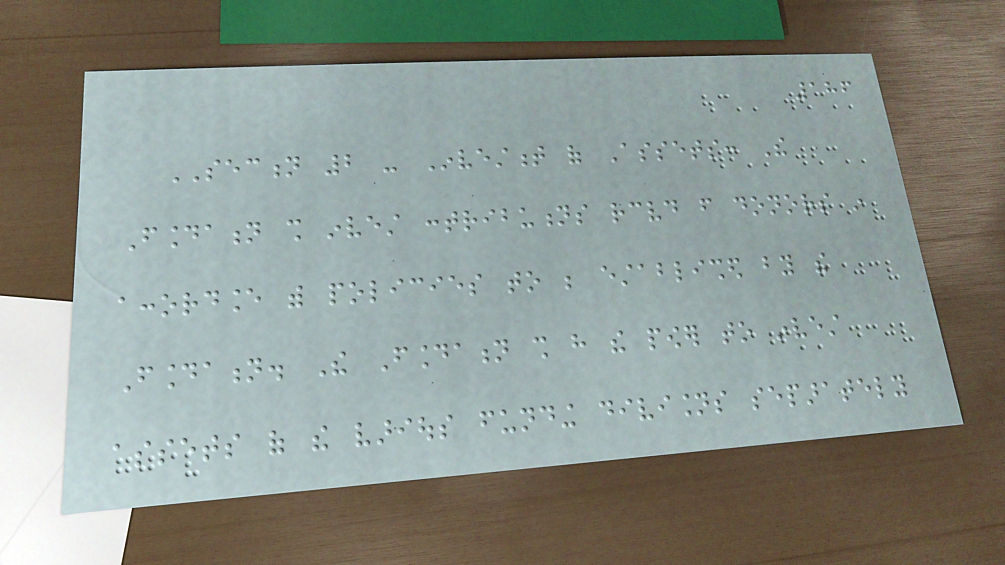186
SECTION 2 - Investment of Assets: The
Foundation shall invest contributions received from donors in
accordance with policies to be established by the
Foundation. The Foundation shall have the power to invest
assets of the various funding divisions separately
